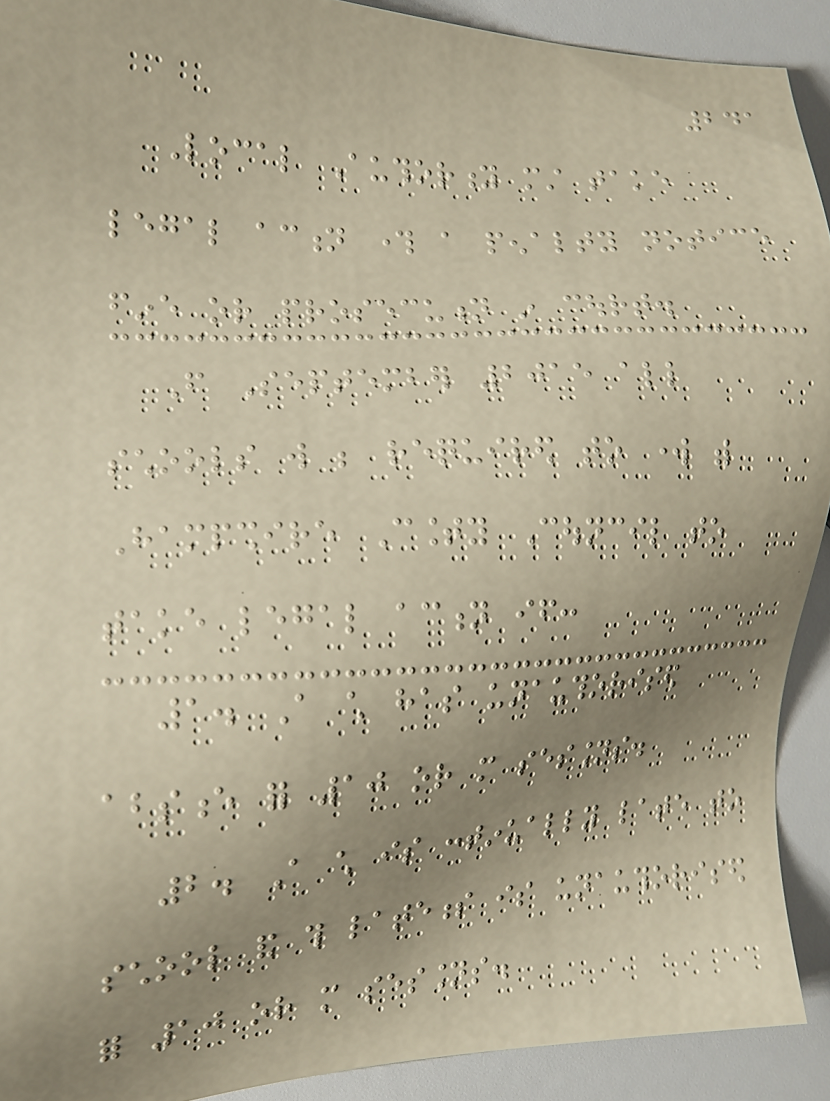241
Local Authority must take
legal action through a penalty notice
fine or prosecution in court.
From September 2015 all
schools will be required to work with
Hampshire County Council to
take legal action if:
1. A child has unauthorised
absence for 10 or more sessions.
2. A child is continually late to
school and this lateness is unauthorised
for 10 or more sessions.
